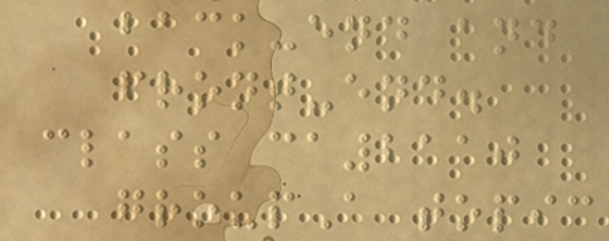back-end and
front-end.
class ca2110
groupA topic
